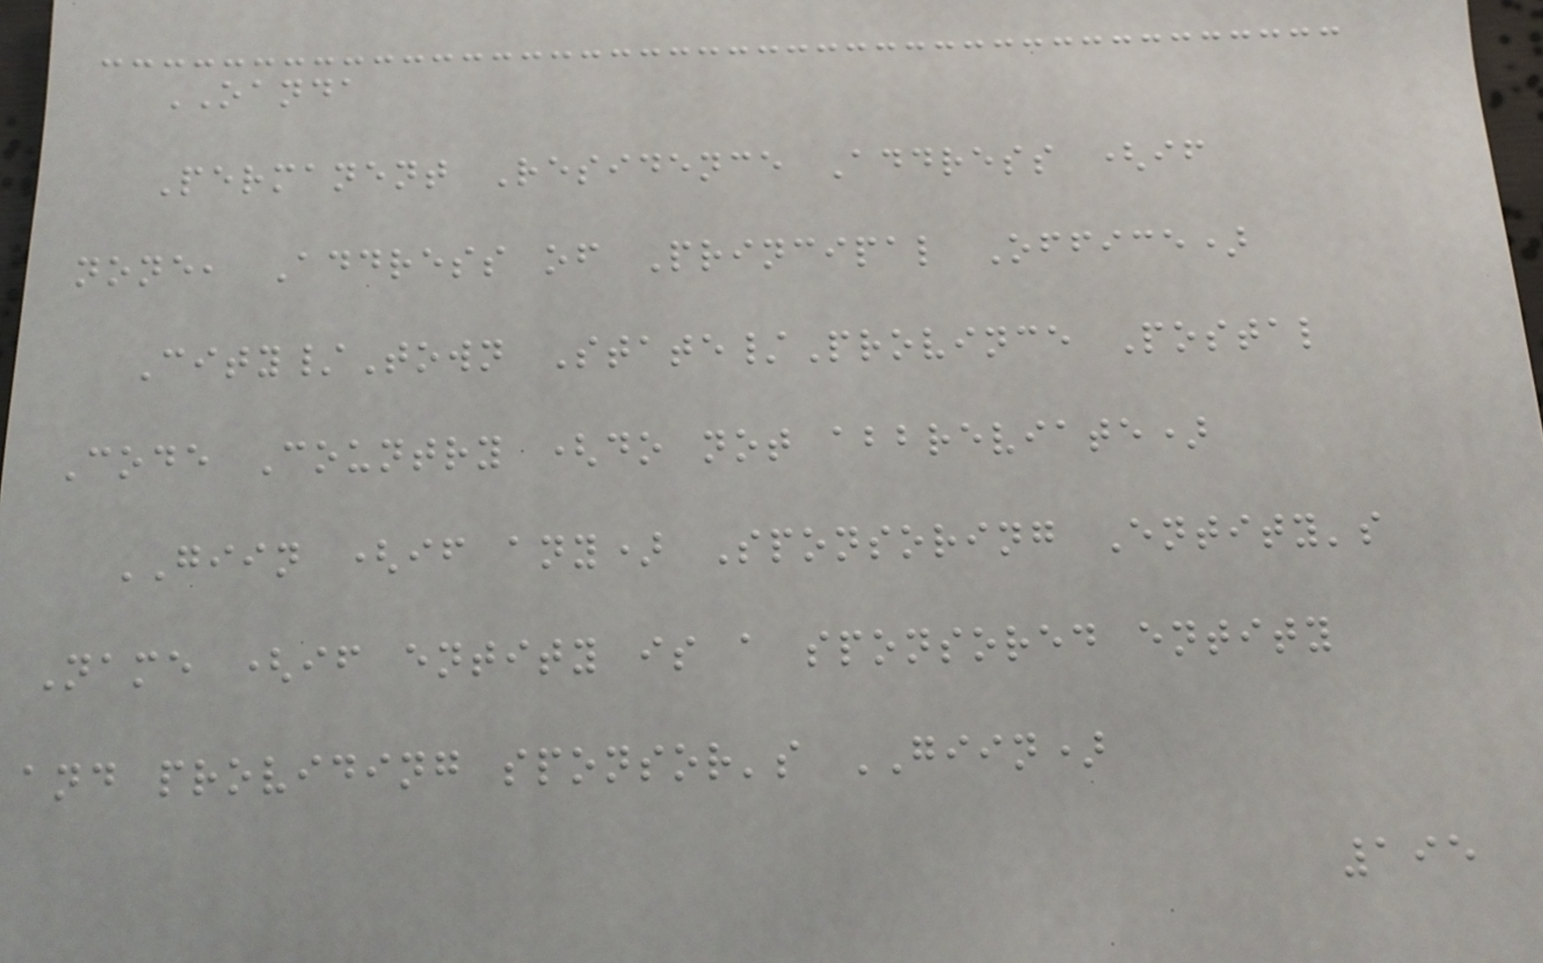OANDA
Permanent Residence Address (if
none, Address of Principal Office)
City/Town State/Province Postal
Code Country (do not abbreviate)
GIIN (if any) Sponsoring Entity's
Name (if entity is a sponsored entity
and providing sponsor's GIIN)
195
